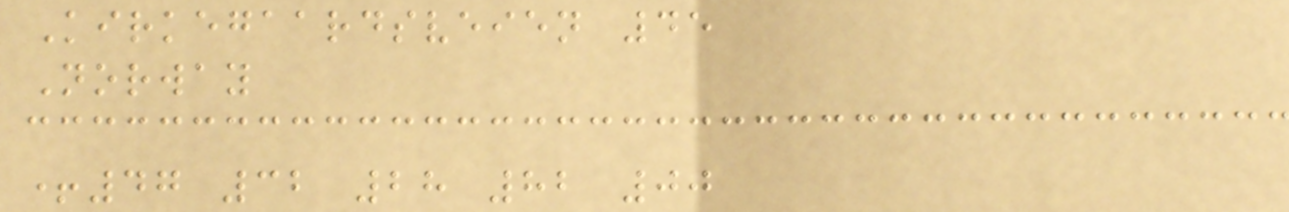Kirkegaardsveien 45
Norway
+47 32 28 82 00
